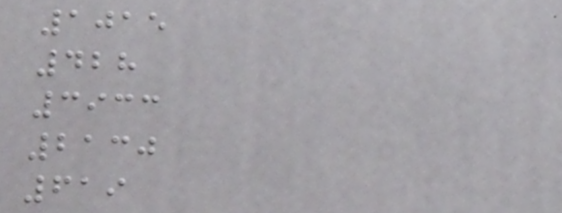1015
428
3933
2130
619
